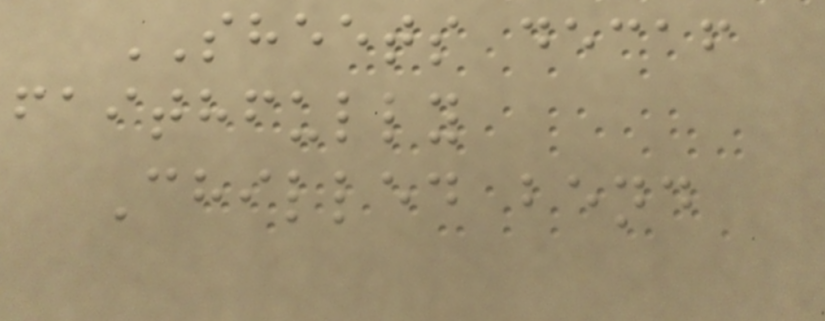SHEETS decaf
faithfully
Chilled bend
